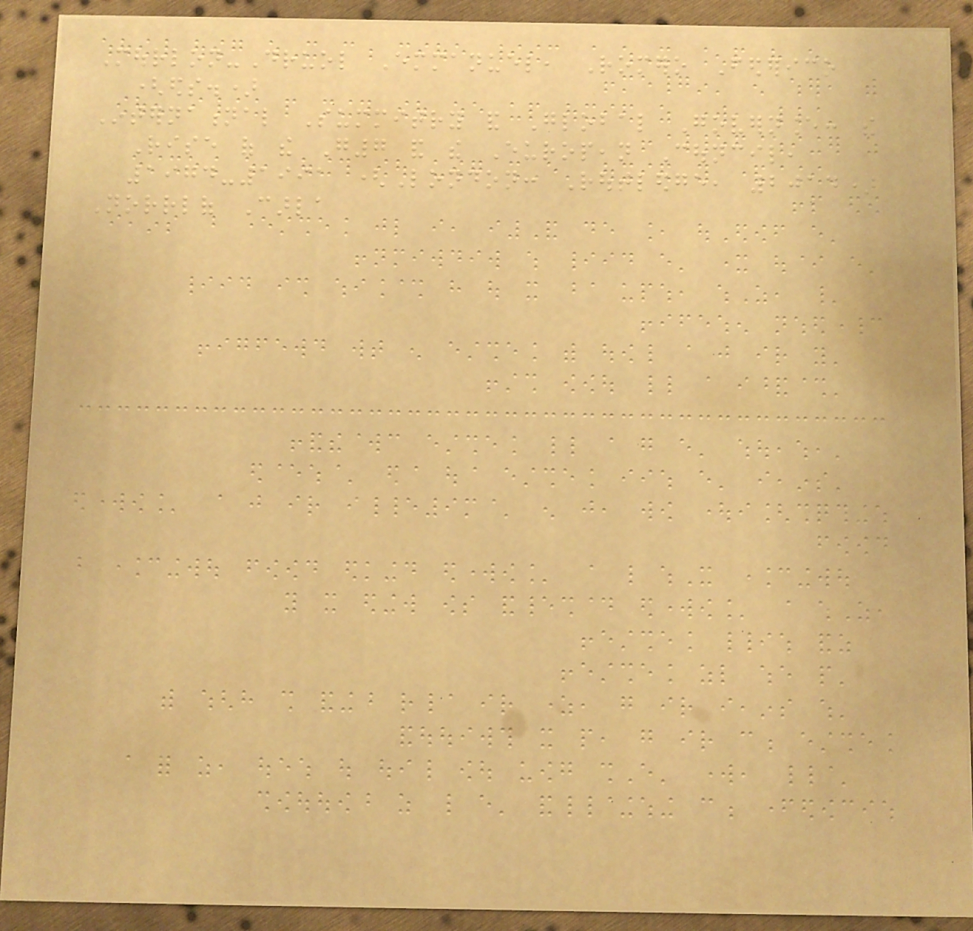Mourlon-Druol Emmanuel, Romero Federico
(eds.)
International Summitry and Global Governance: the
Rise of the G7 and the European Council,
1974-1991 (London: Routledge, 2014)
Norrlof Carla
